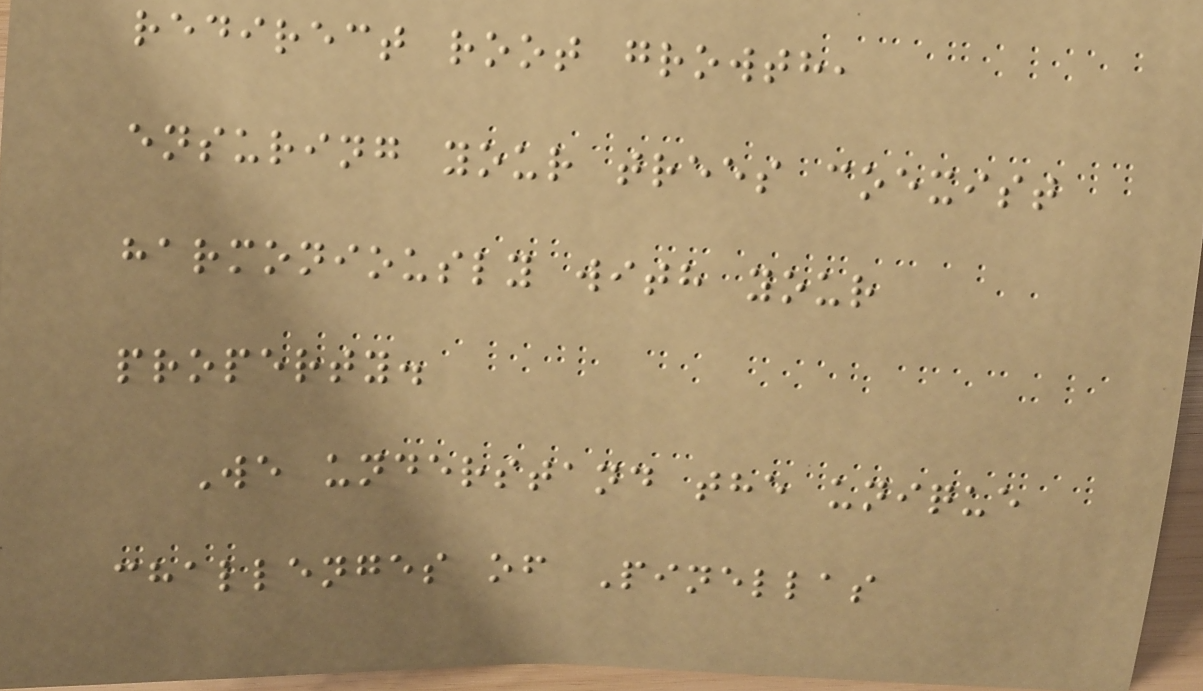redirect root growth,
ensuring your trees coexist
harmoniously with your
property.
We understand the unique
challenges of Pinellas
